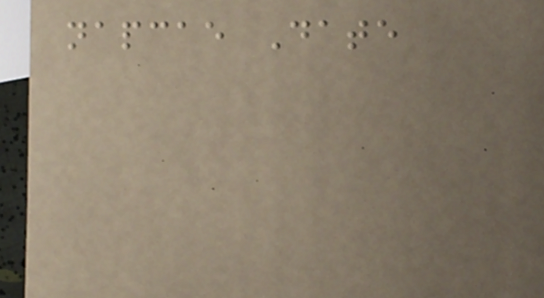napcae Date
